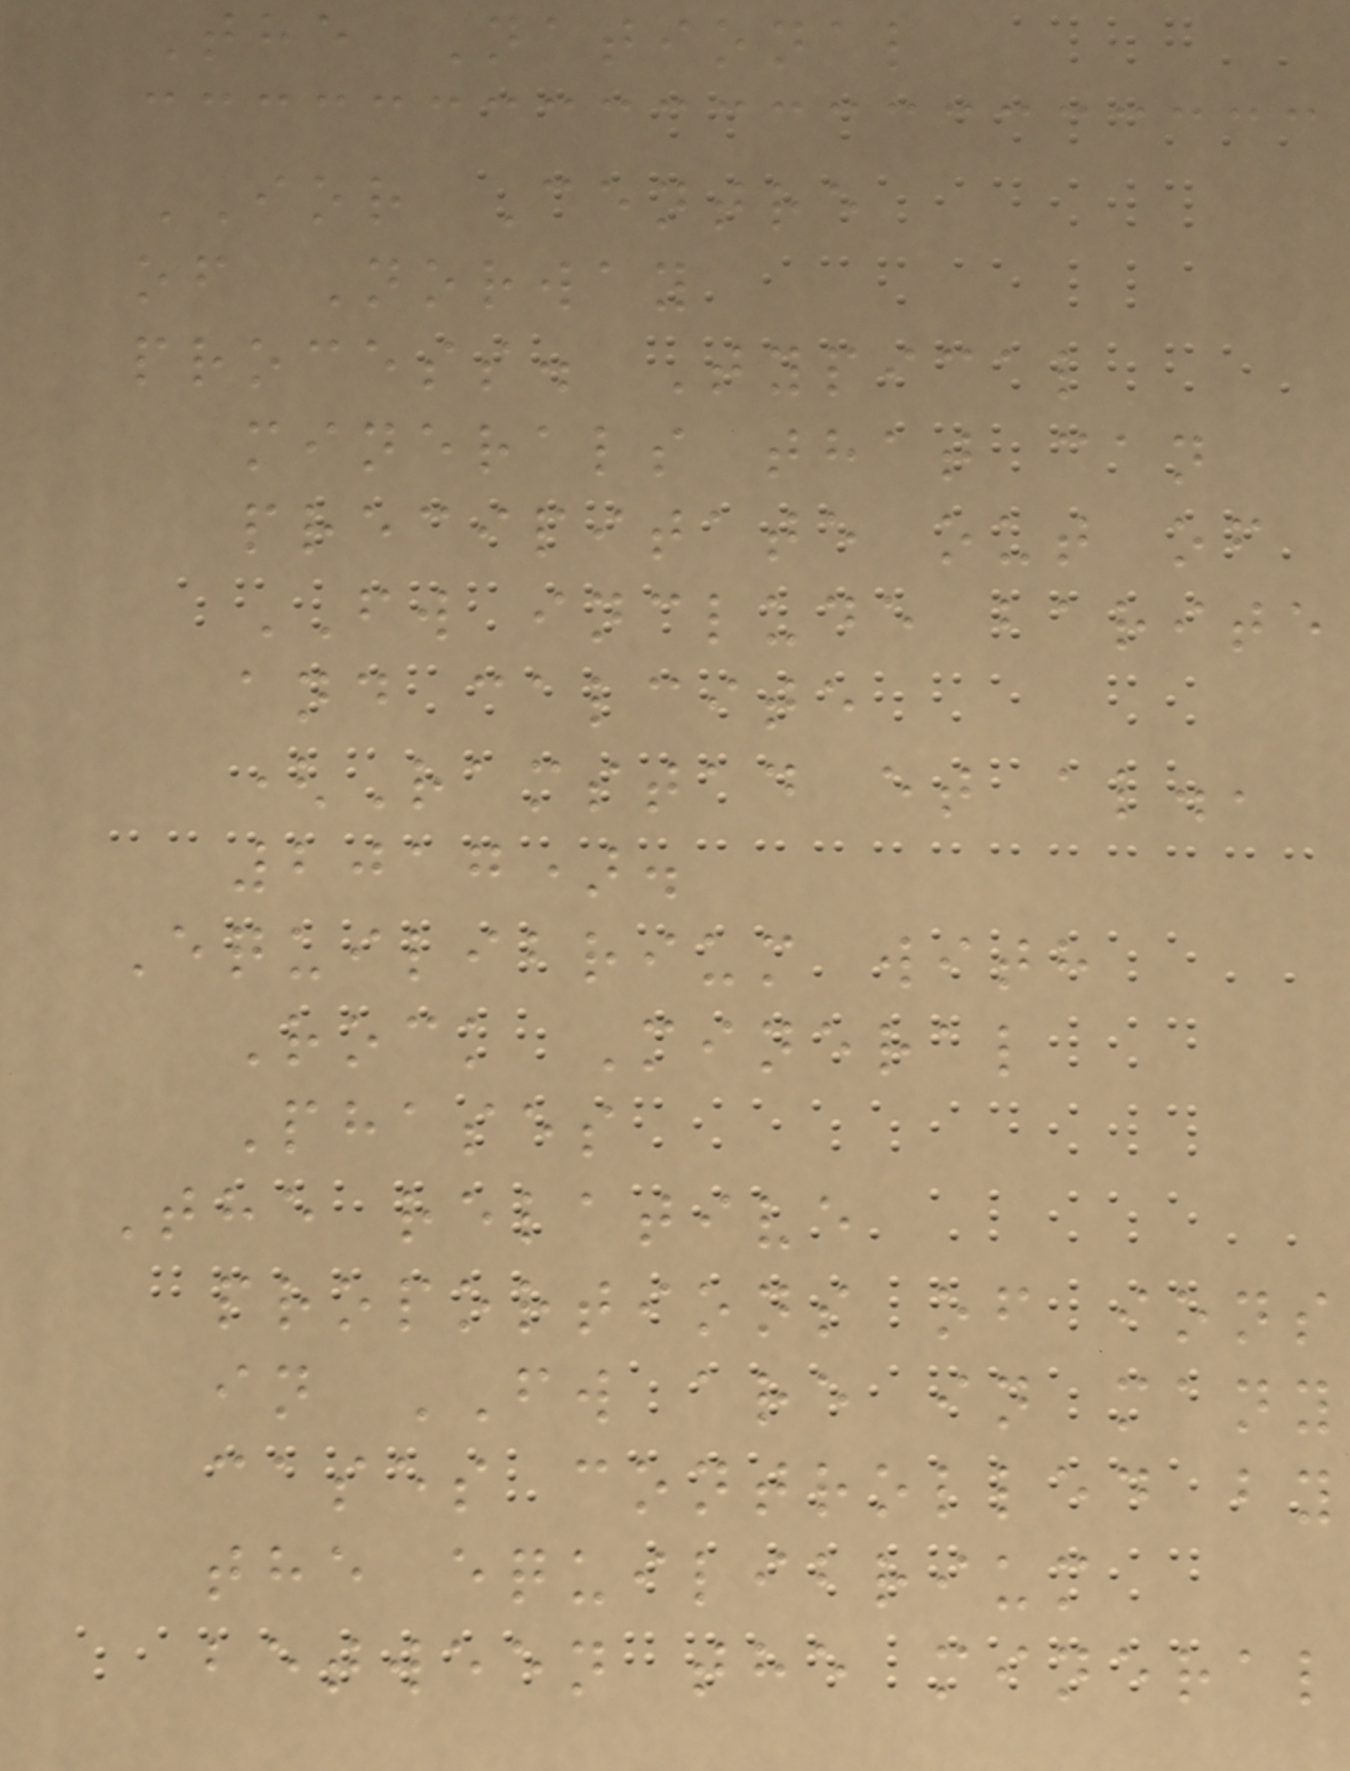The National
IOR Centre
of Norway
process. Typical
minerals that can
precipitate out of
FW include barite
and calcite
(Ramstad et al.,
2017).
Equilibrium with
Rock Mineral
Phases
The relative
proportions of ions
in FW are in many
cases controlled by
the equilibrium
between the mineral
